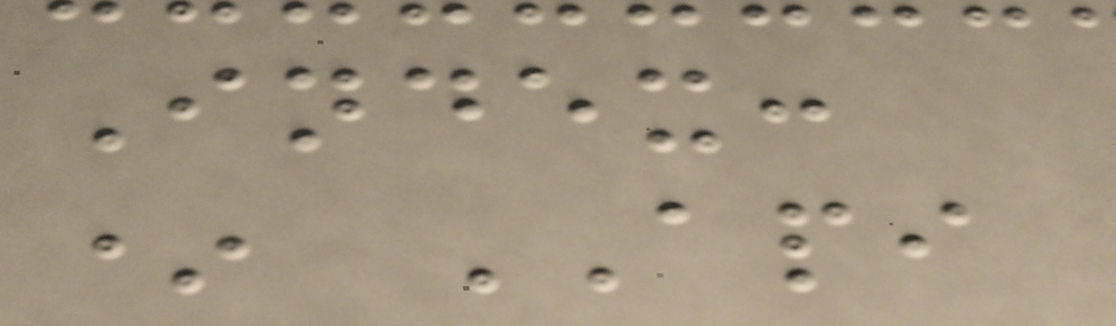Index:
* API
